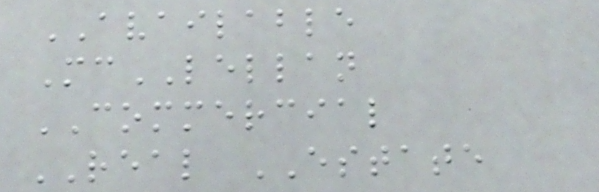AVAILABLE
McLELLAN
COMMERCIAL
REAL ESTATE
